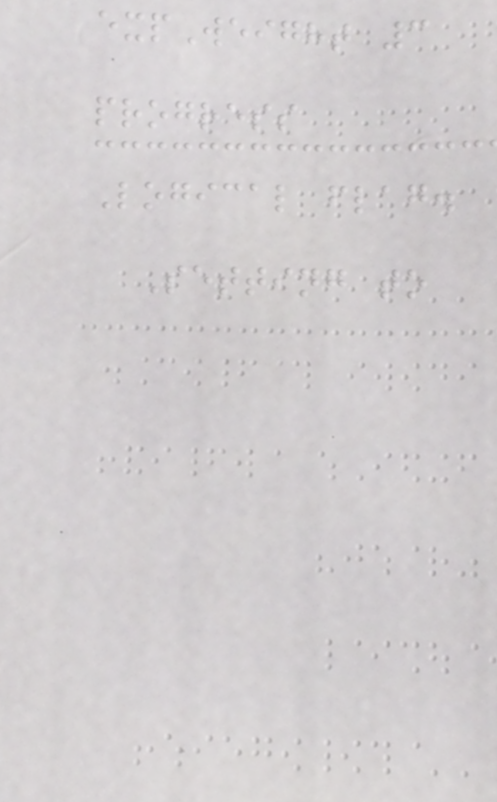expWeight 3
progress
Logical flag.
Setting to
